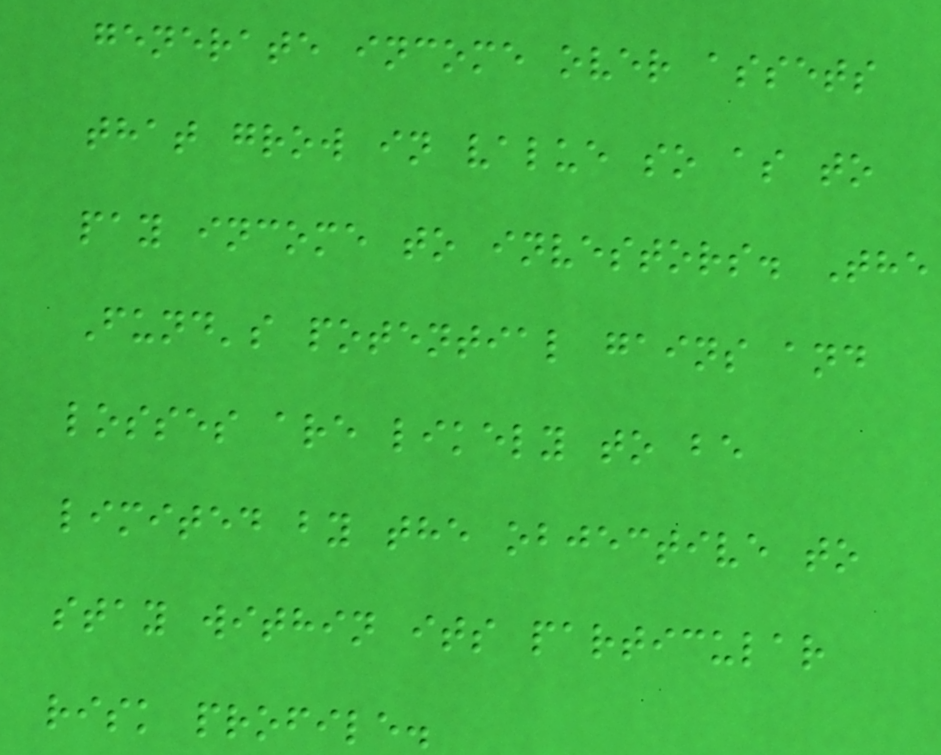generate income over assets
that grow in value so as to
pay income to investors. The
Fund's potential gains and
losses are likely to be
limited by the objective to
stay within its particular
risk profile.
